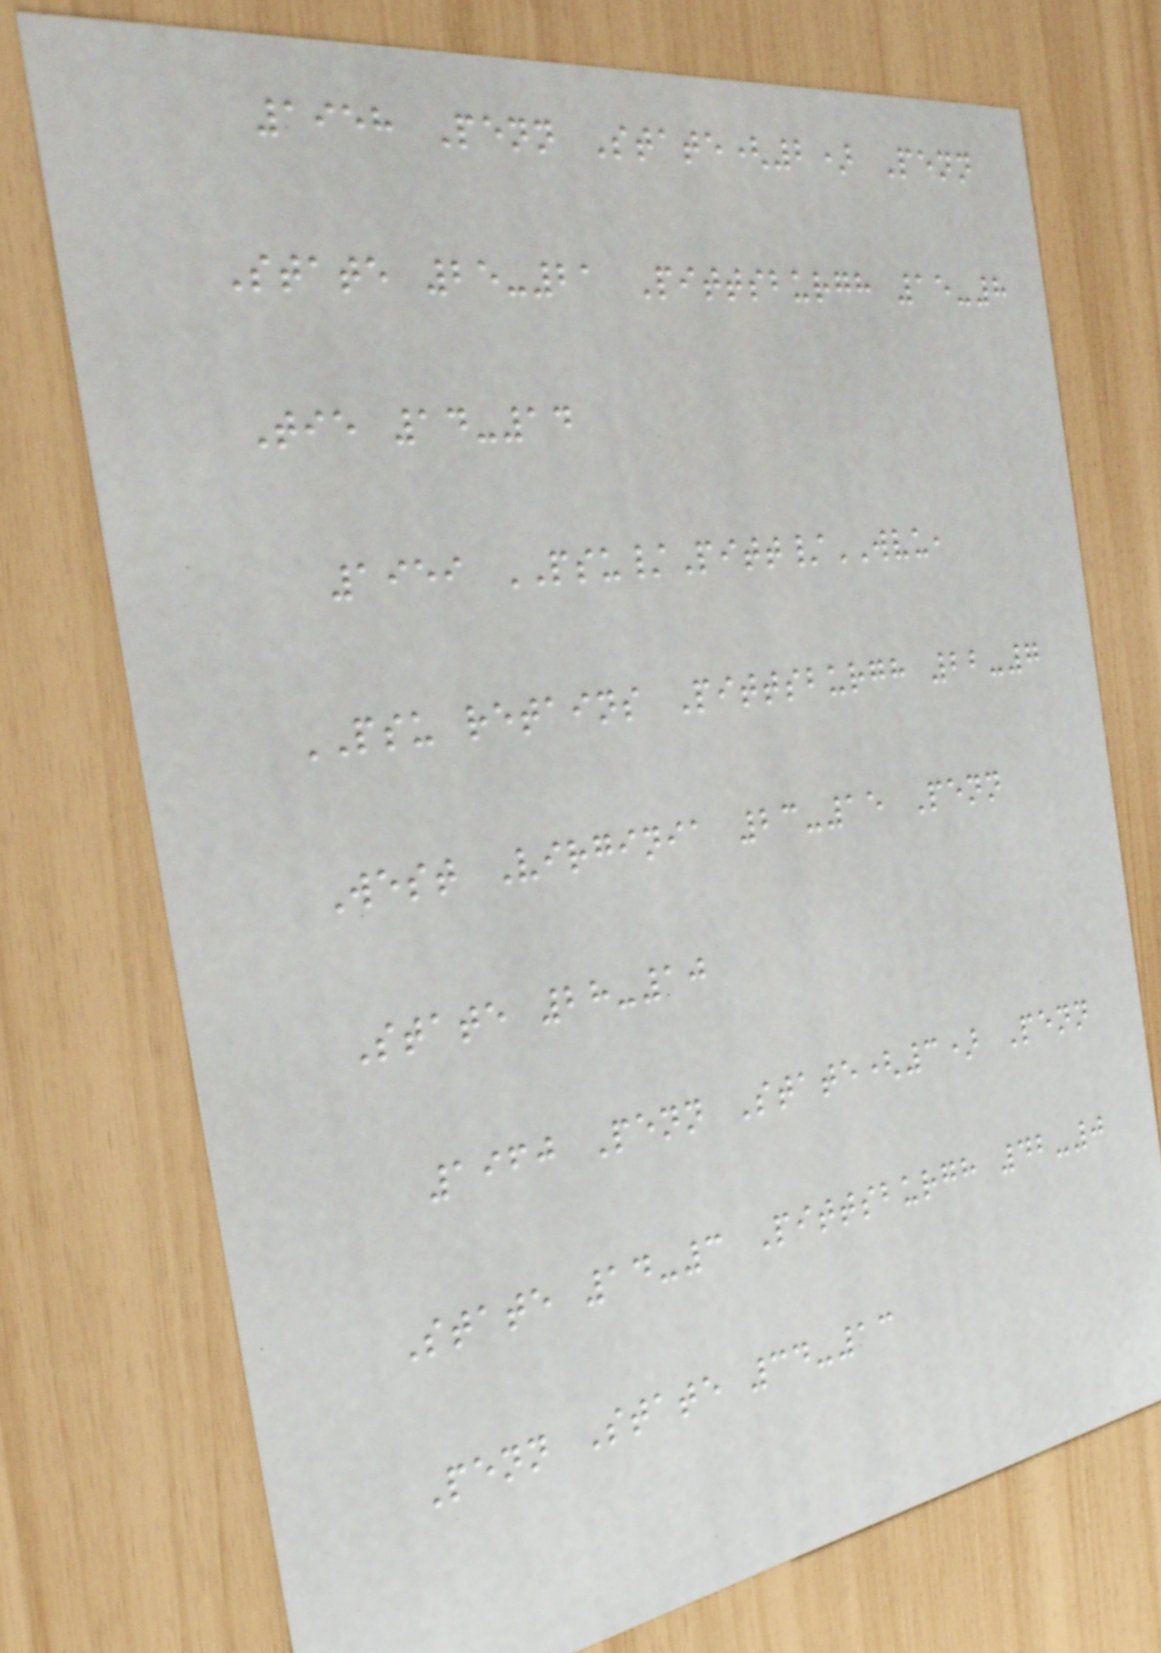1958 Penn State(2) Penn
State 25-21 Pittsburgh 15-8
Tie 14-14
1959 PSU/Pitt/WVU,
PSU retains Pittsburgh 22-7
West Virginia 23-15 Penn
State 28-10
1960 Penn State(3) Penn
State 14-3 Pittsburgh 42-0
Penn State 34-13
